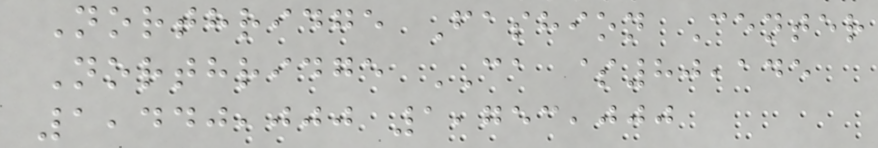Northridge Fashion Center
Northridge CA $80,145
1,440,000 1,753,000
